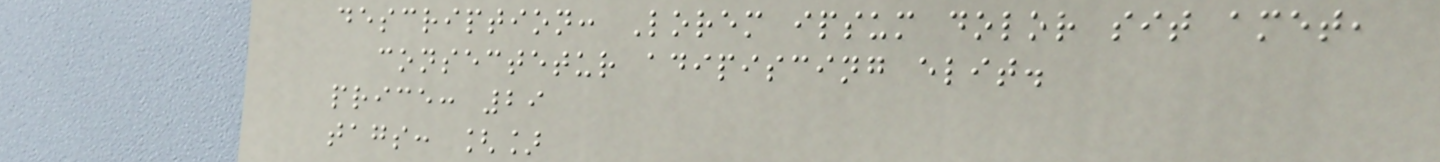description: Lorem ipsum dolor sit amet,
consectetur adipiscing elit.
price: 29
tags: []
